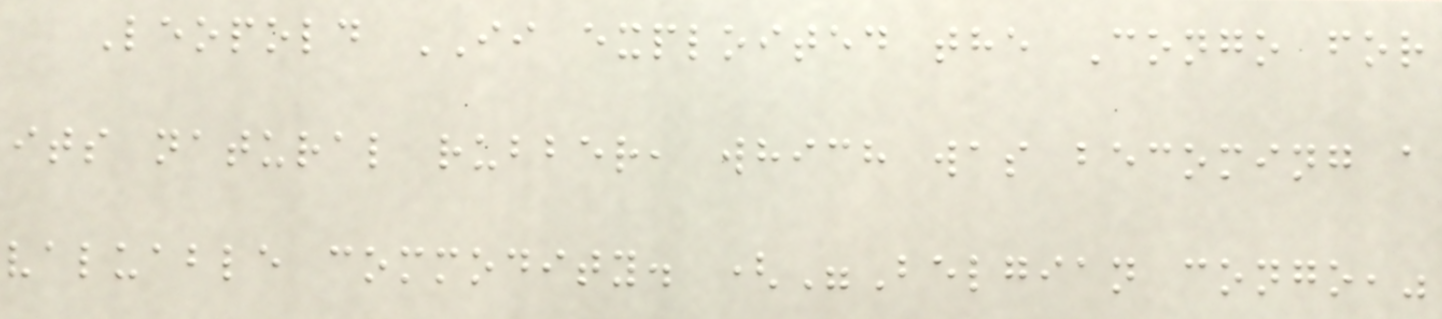Leopold II exploited the Congo for
its natural rubber, which was becoming a
valuable commodity. ("Belgian congo,"
